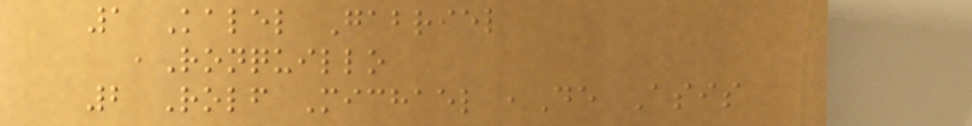1 Kalel Gabriel
,Ronquillo
2 Rolf Michael ,De Asis
